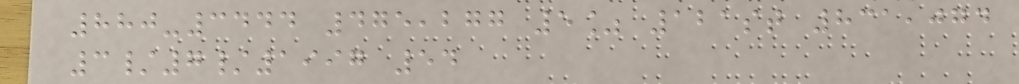880-3444 475,277 5% 121st 831,074
3/7/1997 54
